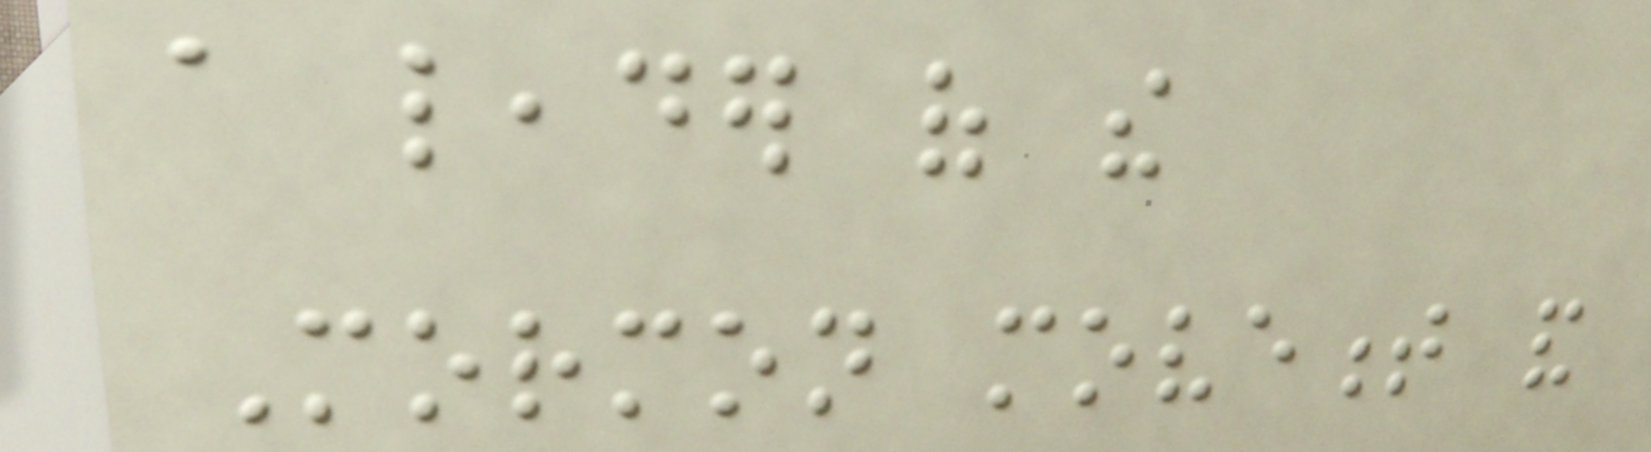a leader of the
Mormon movement and
